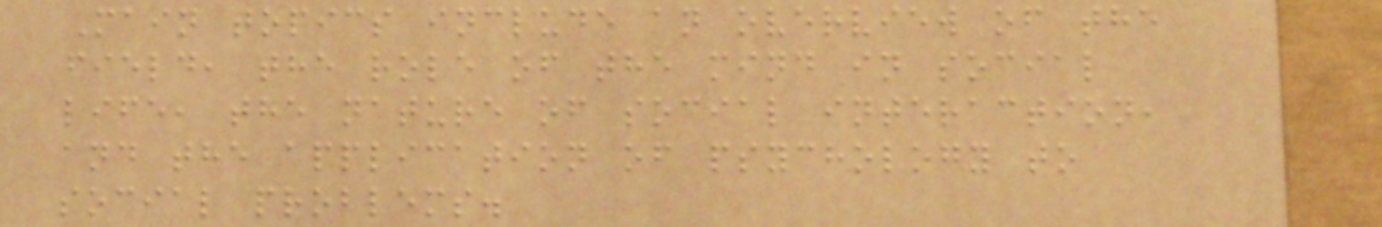Main topics include an overview of the
field, the role of the mind in social
life, the nature of social interaction,
and the application of psychology to
social problems.
